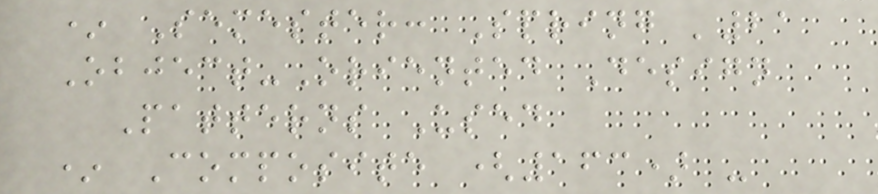* Semester: Spring '21
Object-Oriented Design
Patterns Used
* Composite (163) -
